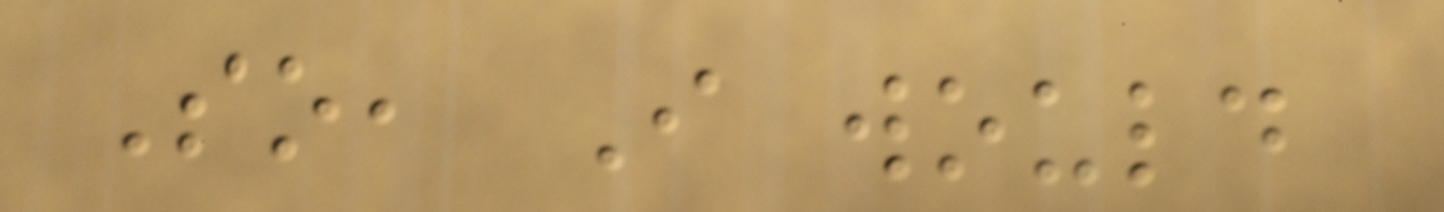So, I would
